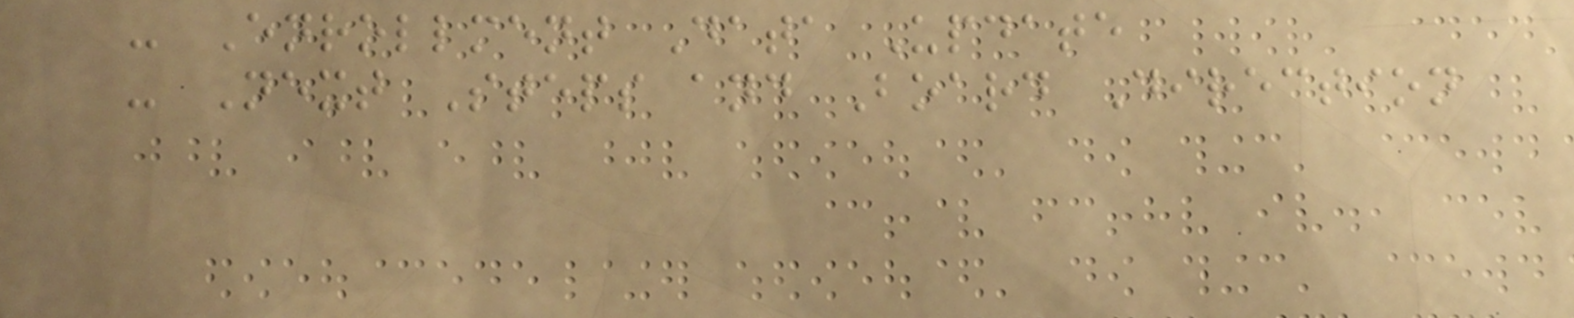- Enrollment Data Update
- Next Steps and Board Direction
